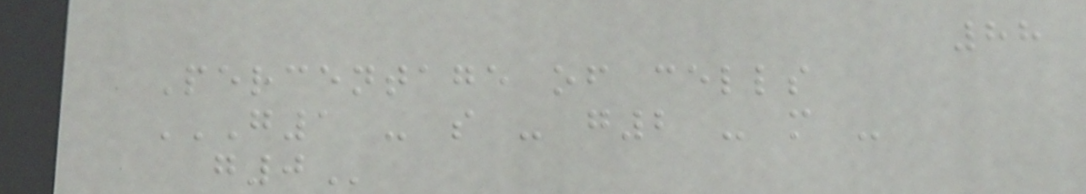88
Percentage of cells
G1 - S - G2 - M -
G0
